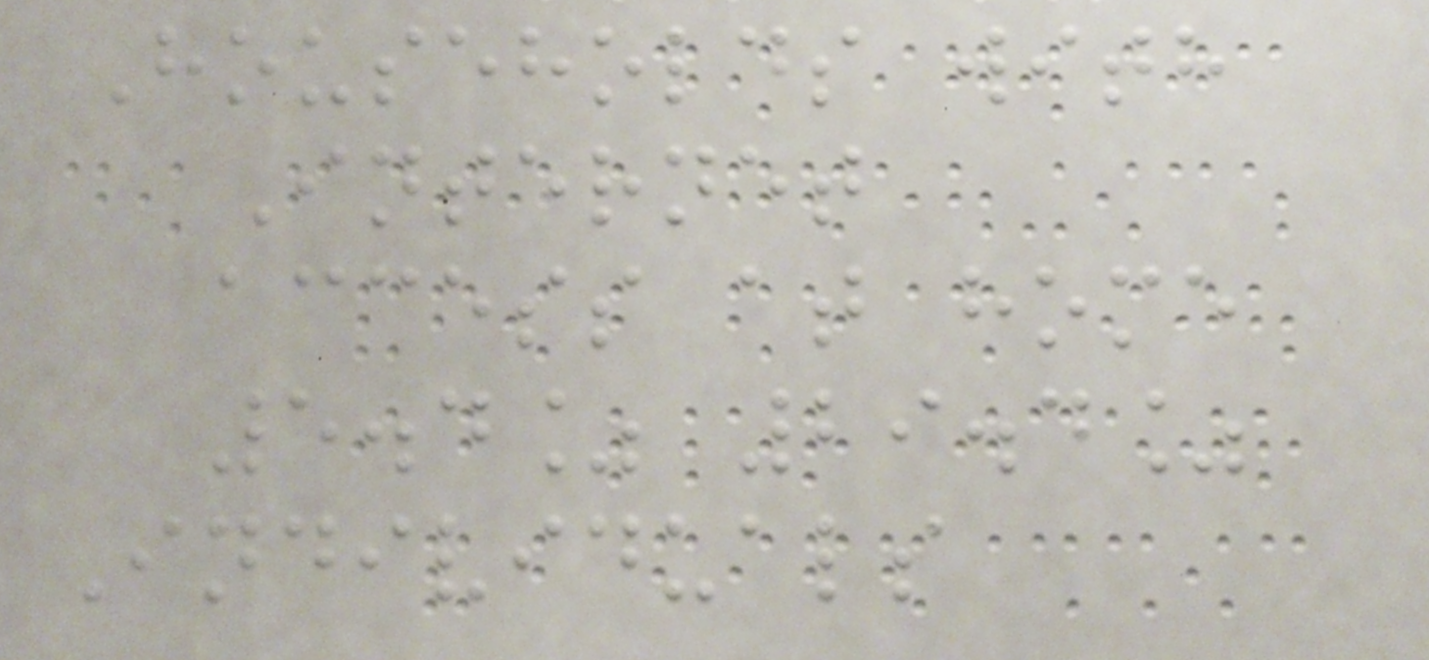Households with
Internet
access at home
5.4% 29.4%
Individuals
